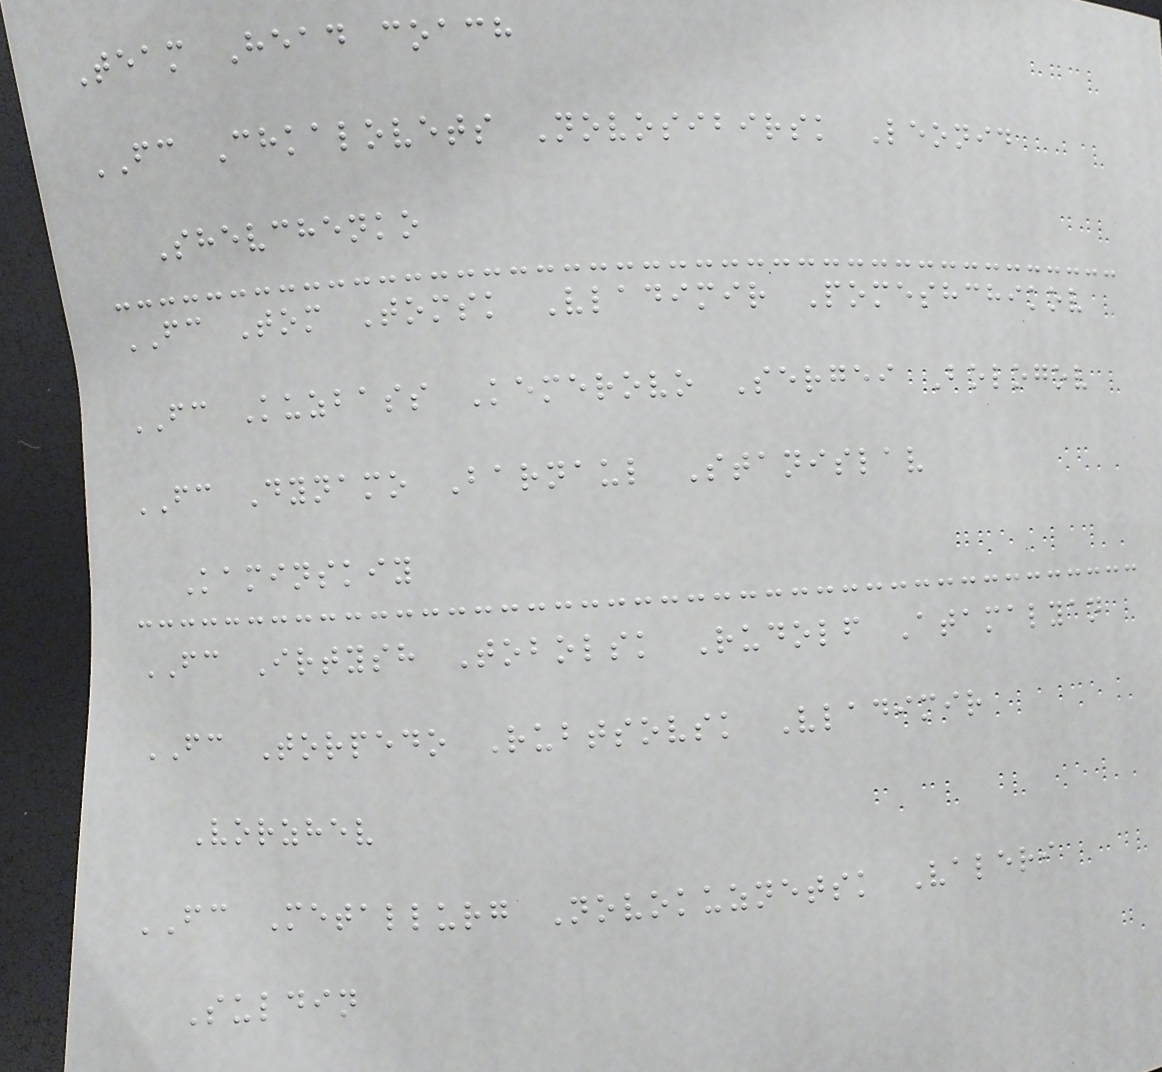Team Head coach
FC Chkalovets Novosibirsk Leonid
Shevchenko
FC Tom Tomsk Vladimir Pomeshchikov
FC Kuzbass Kemerovo Sergei Bologov
FC Dynamo Barnaul Stanislav
Kaminskiy
FC Irtysh Tobolsk Rudolf Atamalyan
FC Torpedo Rubtsovsk Vladimir
Vorzhev
FC Metallurg Novokuznetsk Valeri
Suldin
